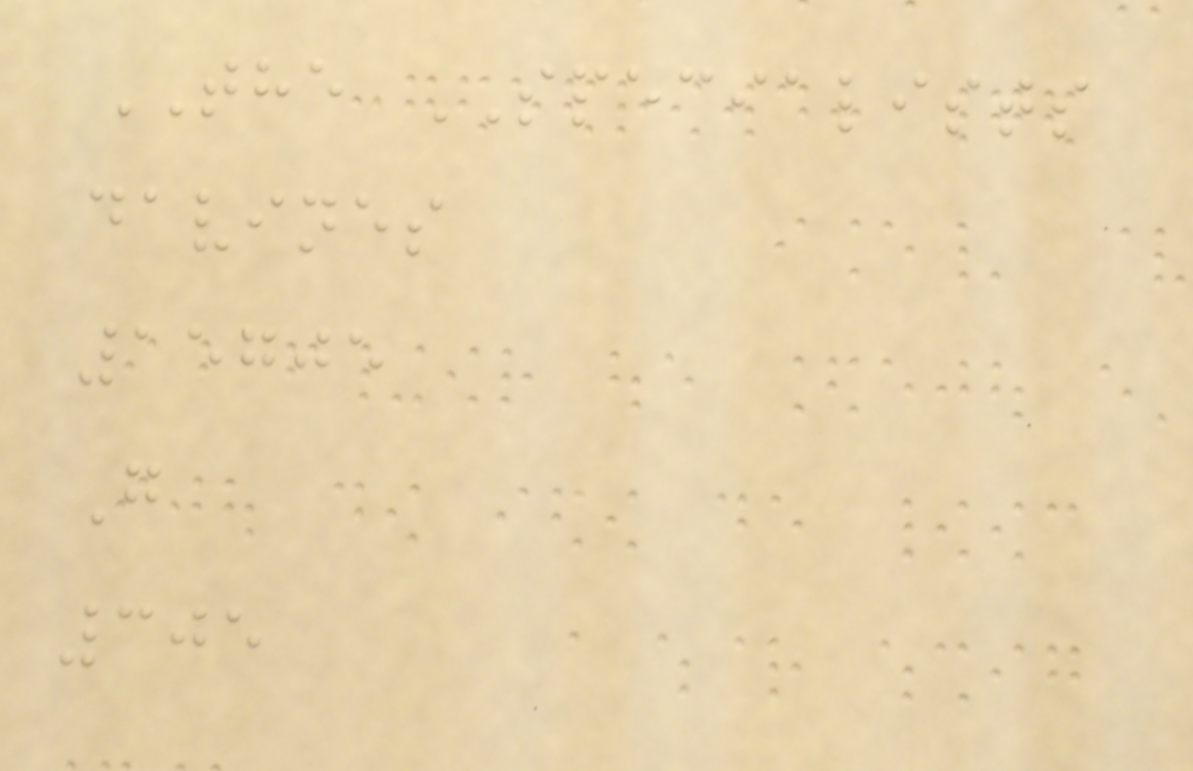THE SPECIALISTS
davines
15705
G
305
